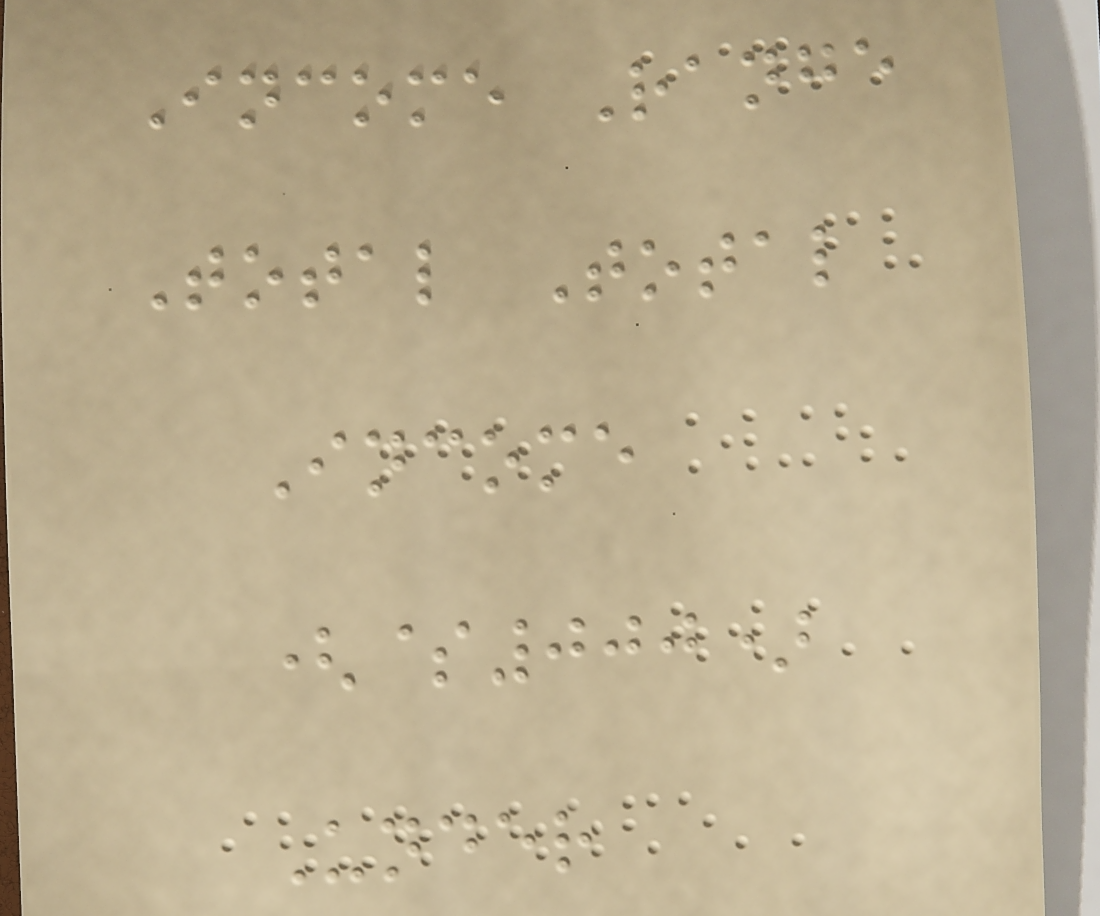Income Range
Total Total
Income
($000)
Under
